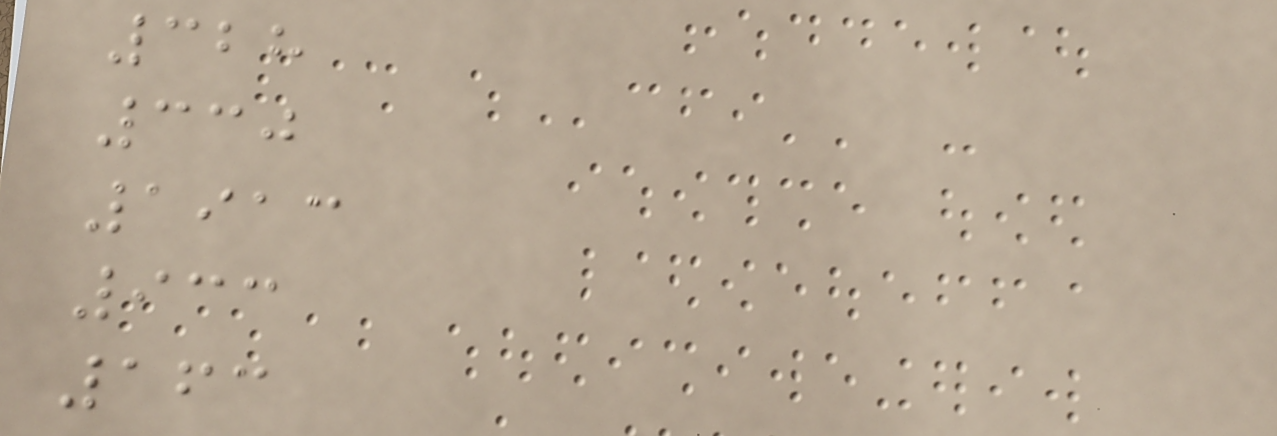328
330
1913
933
163
